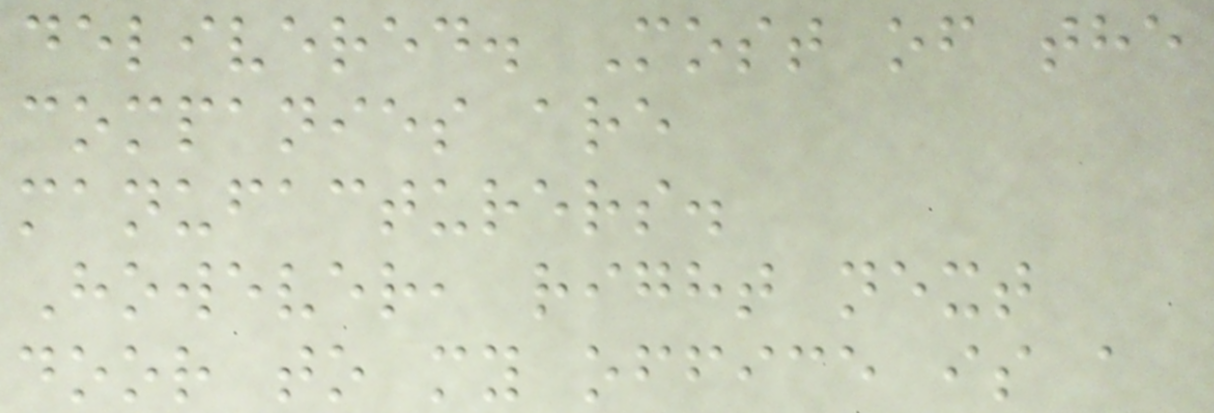delivered. Most of the
companies are
manufacturers.
However, right next
door to my office is a
